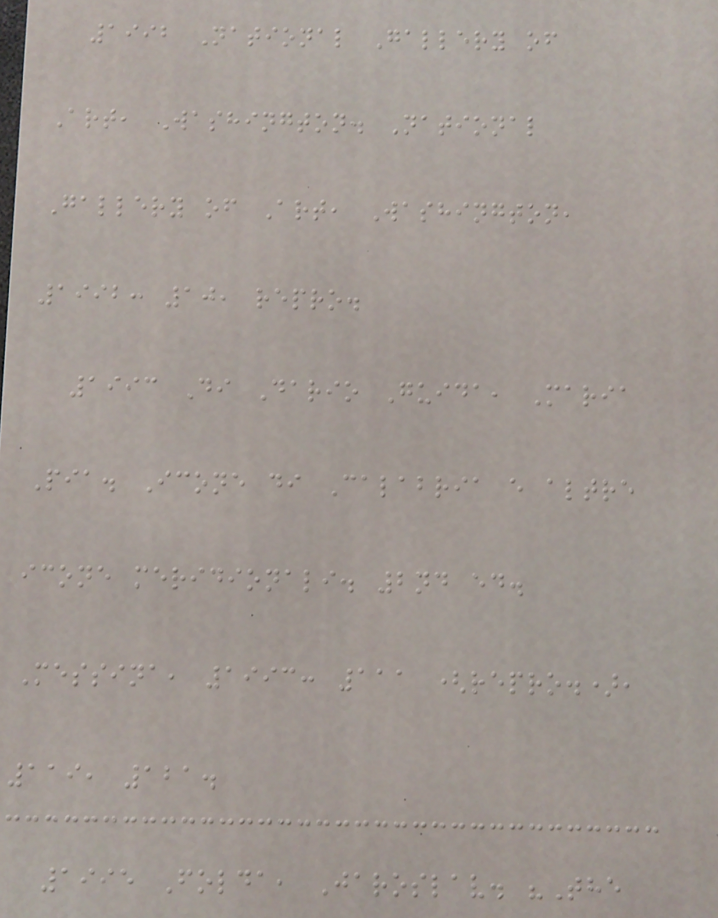1992 National Gallery of
Art, Washington. National
Gallery of Art, Washington,
1992: 10, repro.
1993 Di Dario Guida, Maria
Pia. Icone di Calabria e altre
icone meridionali. 2nd ed.
Messina, 1993: 111 (repro.),
119, 121.
1995 Folda, Jaroslav. "The
